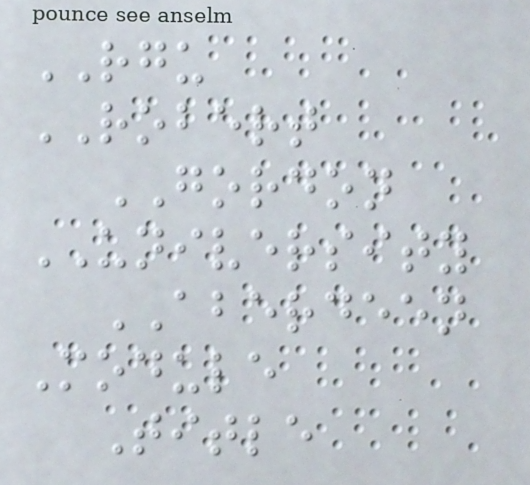RGU
ROBERT
GORDON
UNIVERSITY
ABERDEEN
Module
Title
